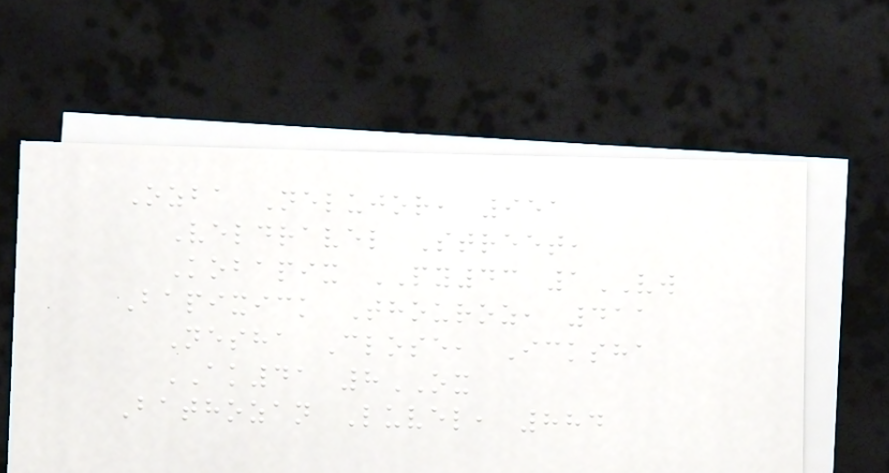Ozba Nelujor, 951
Veldravel Street,
Kobapix PY43 1VW
Bapixick Thouroz, 411
Nesha Close, Icksha
AK41 8OX
Bathozan Luvel, 884
